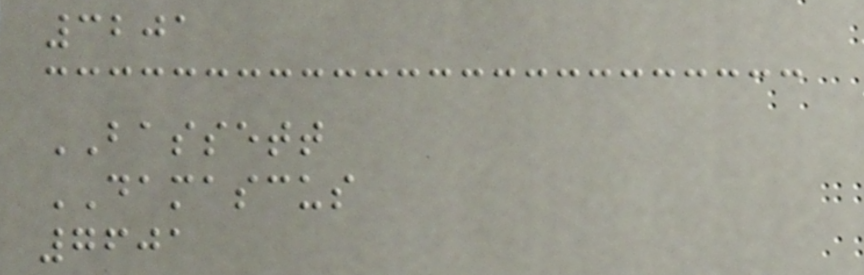3201
BASSETT
DAMASCUS
7601
